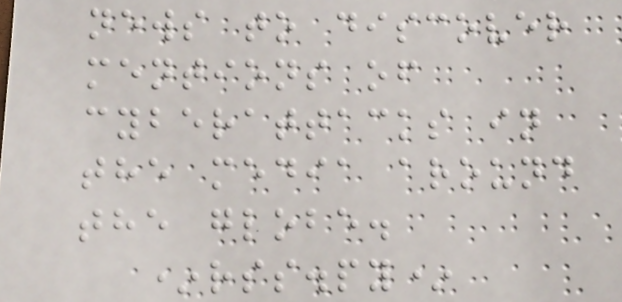news to discover
mentions of
cyberattacks in
the media around
the globe.
*rss.py*
